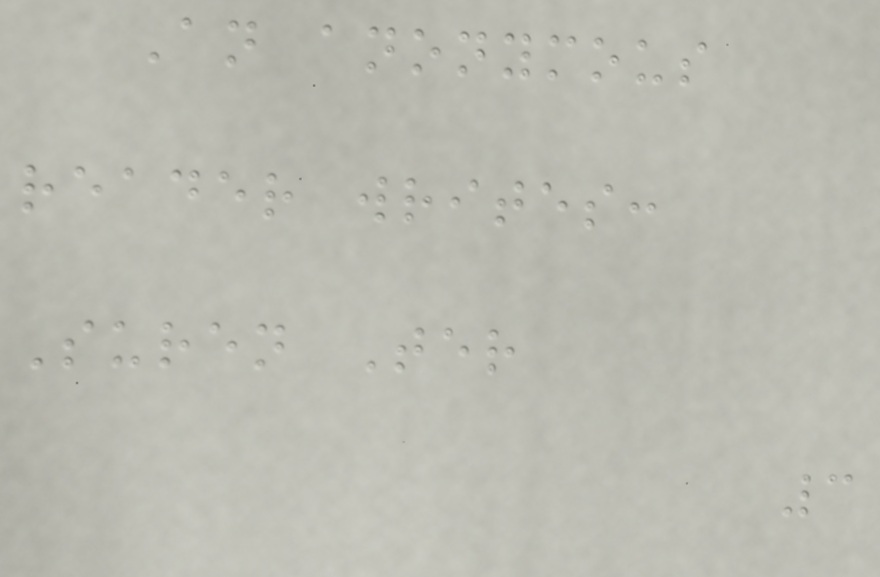An anonymous
reader writes:
Suren Ter
3
